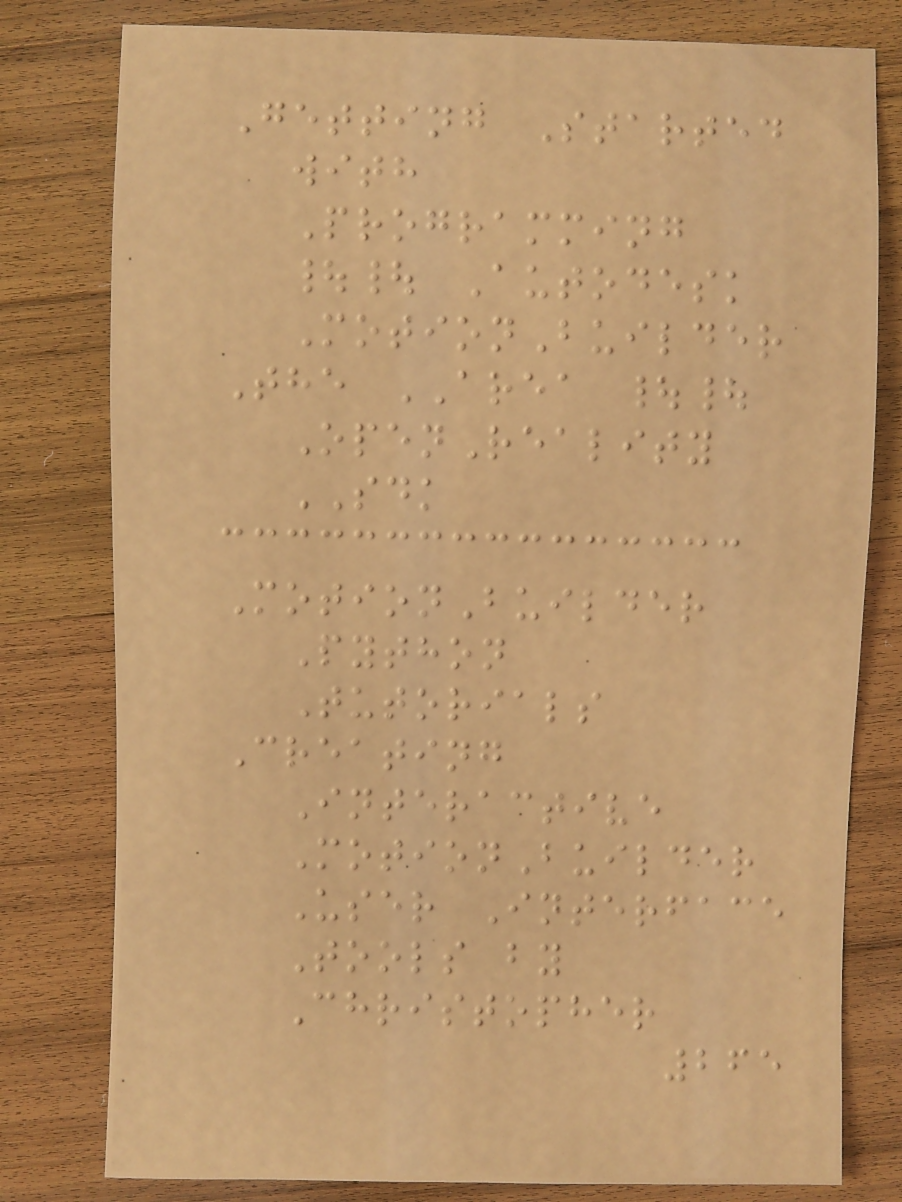Getting Started
with
Programming
|| Autodesk
MotionBuilder
The AREA ||
OpenReality
SDK
MotionBuilder
Python
Tutorials
Creating
Interactive
MotionBuilder
User Interface
Tools by
Christopher
265
